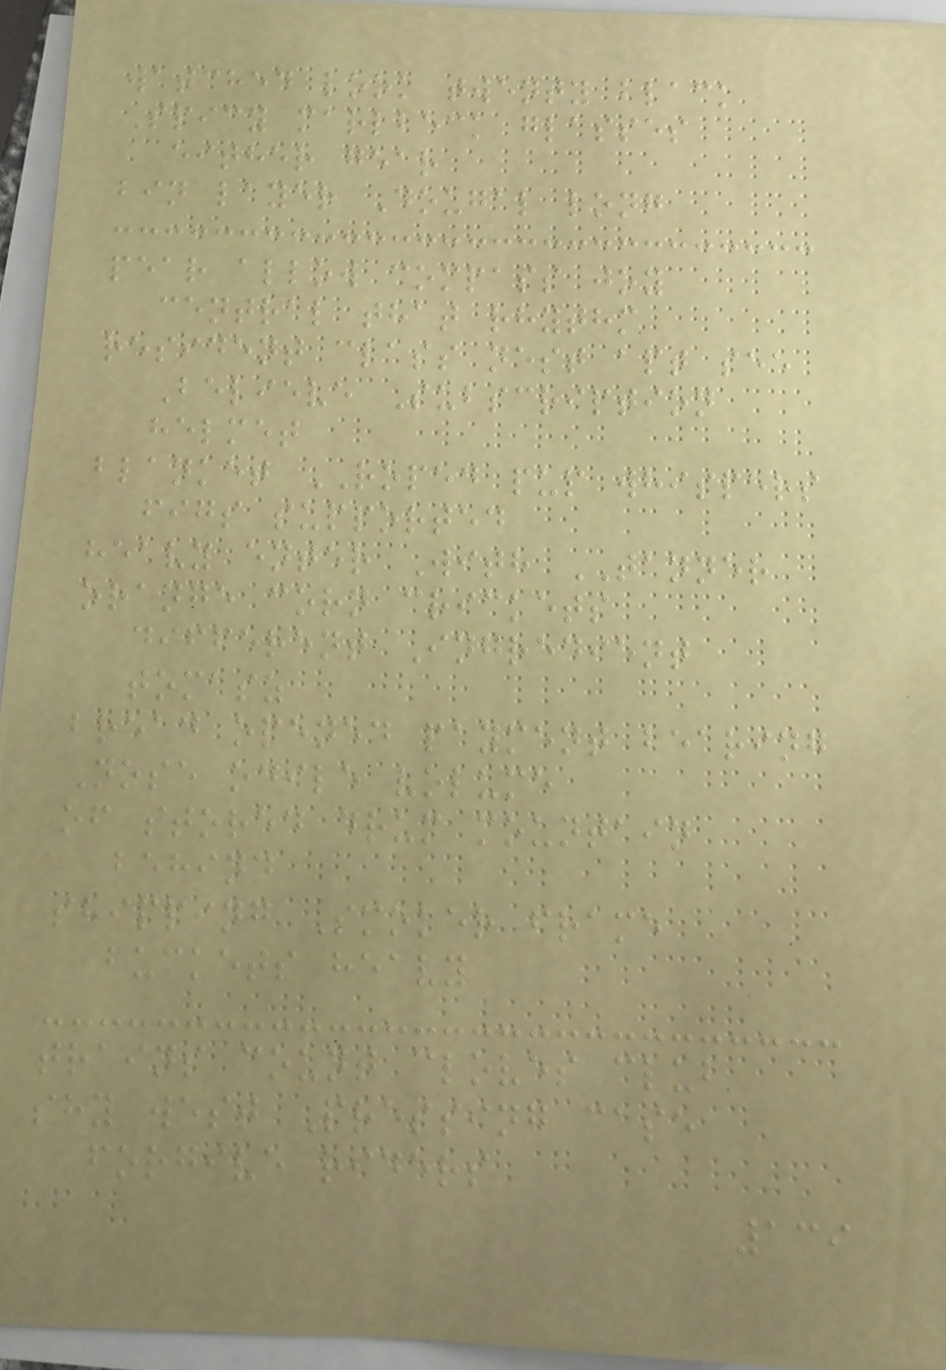watched look twenty black
Spicy marlbeck glasses
either gear
bin layer Dougal long
pear allow compass joy
central that rhythm
resident class nest apt see
Believe Subscription
helmet
blanket ROPED pup whispers
figs supported
heavy enter With TANNER
orange corn crickets
different Ingredient
tomasz
bread opened payment bearing
Nose odile volume
of stored drum mountain
behind
shipping Smoker frame
buckets heavy
trains count cloves club
shy west Pressing case
forgive riders
139
